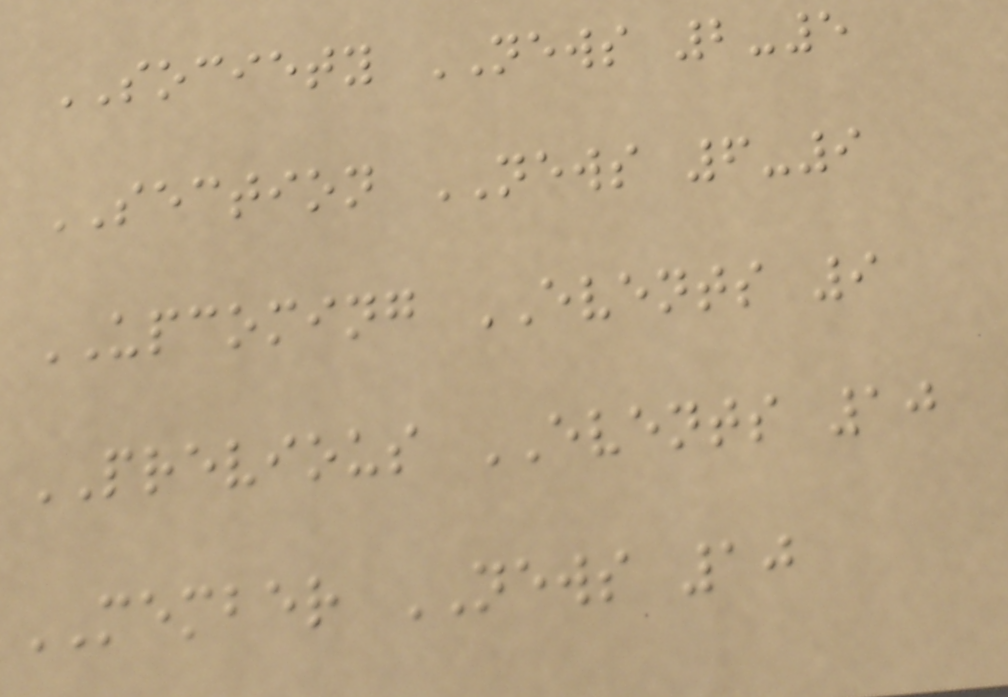SOCIETY NEWS 2-5
SECTION NEWS 6-9
UPCOMING EVENTS 9
PREVIOUS EVENTS 10
MEMBER NEWS 10
